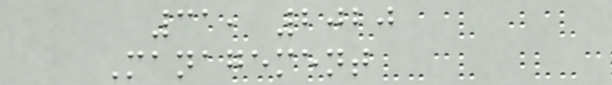31, 2020
Management
